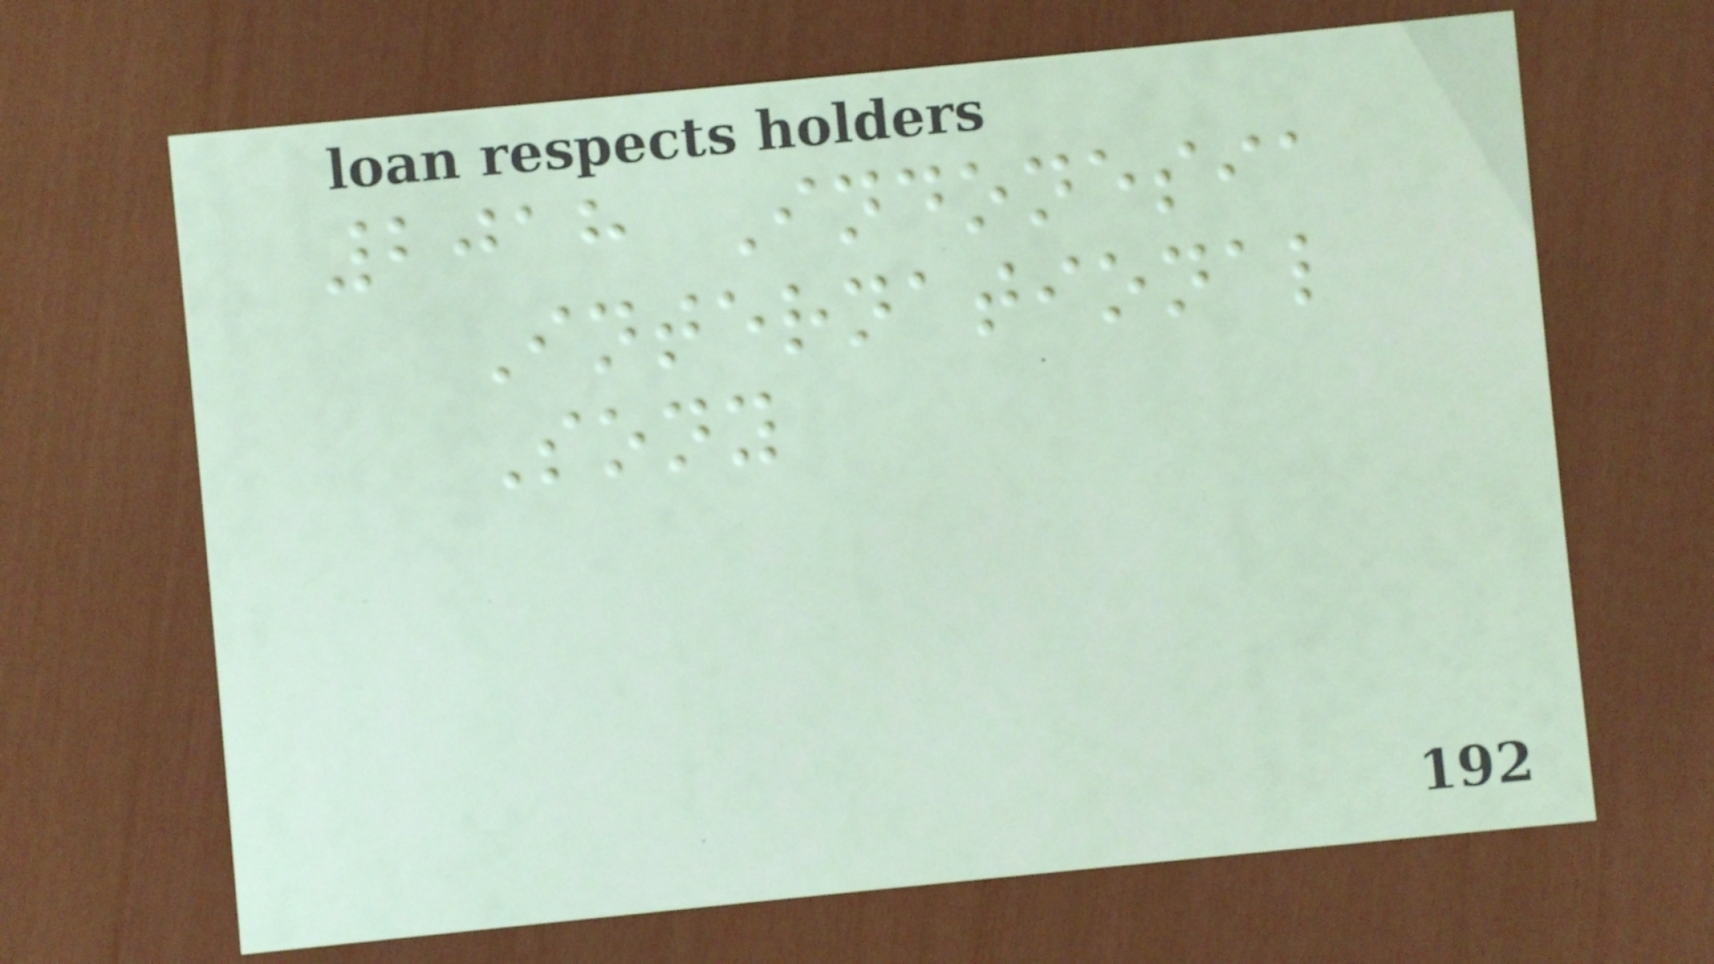2018 Indonesia
International
Sony
